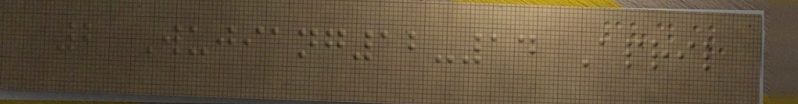2 Wujiang12-14 April
